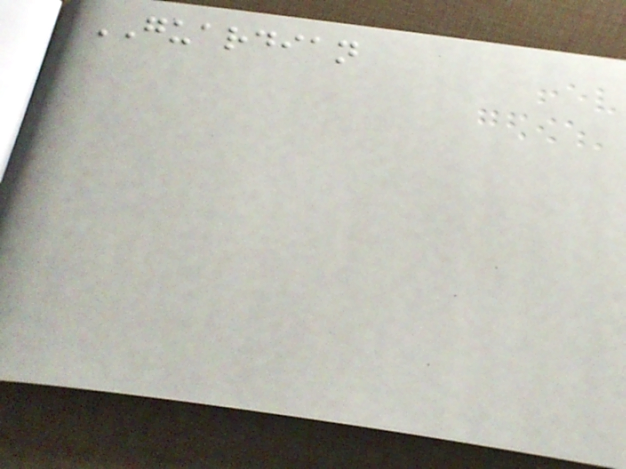GUARDIAN
